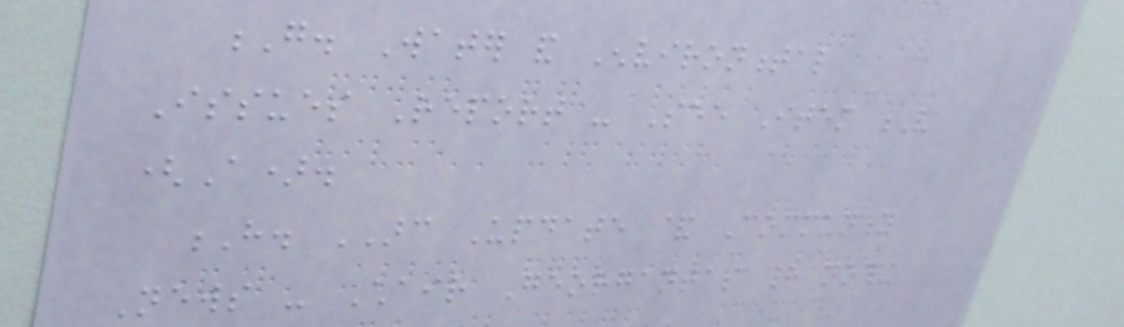G. Water and Environmental
Issues Report - See Item V
(A).
H. ARC Update & Community
News - Chair Georgantas had nothing
